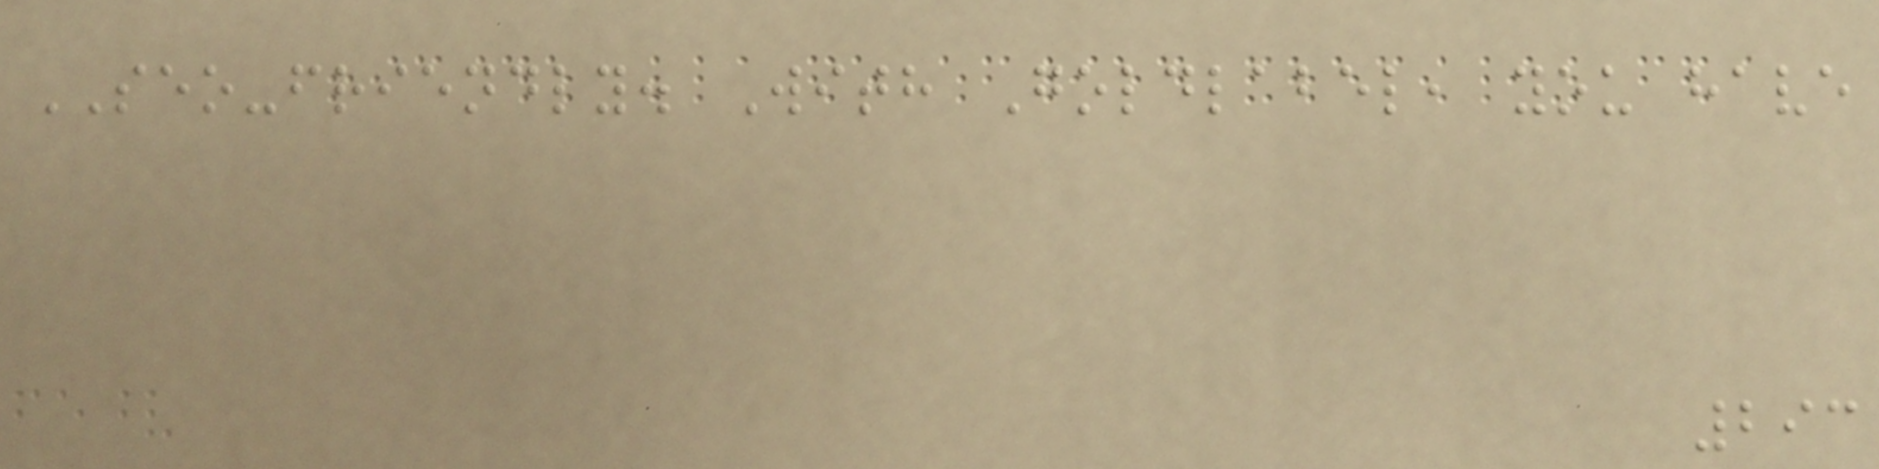SEO-friendly. With Goldlabel, you have
293
